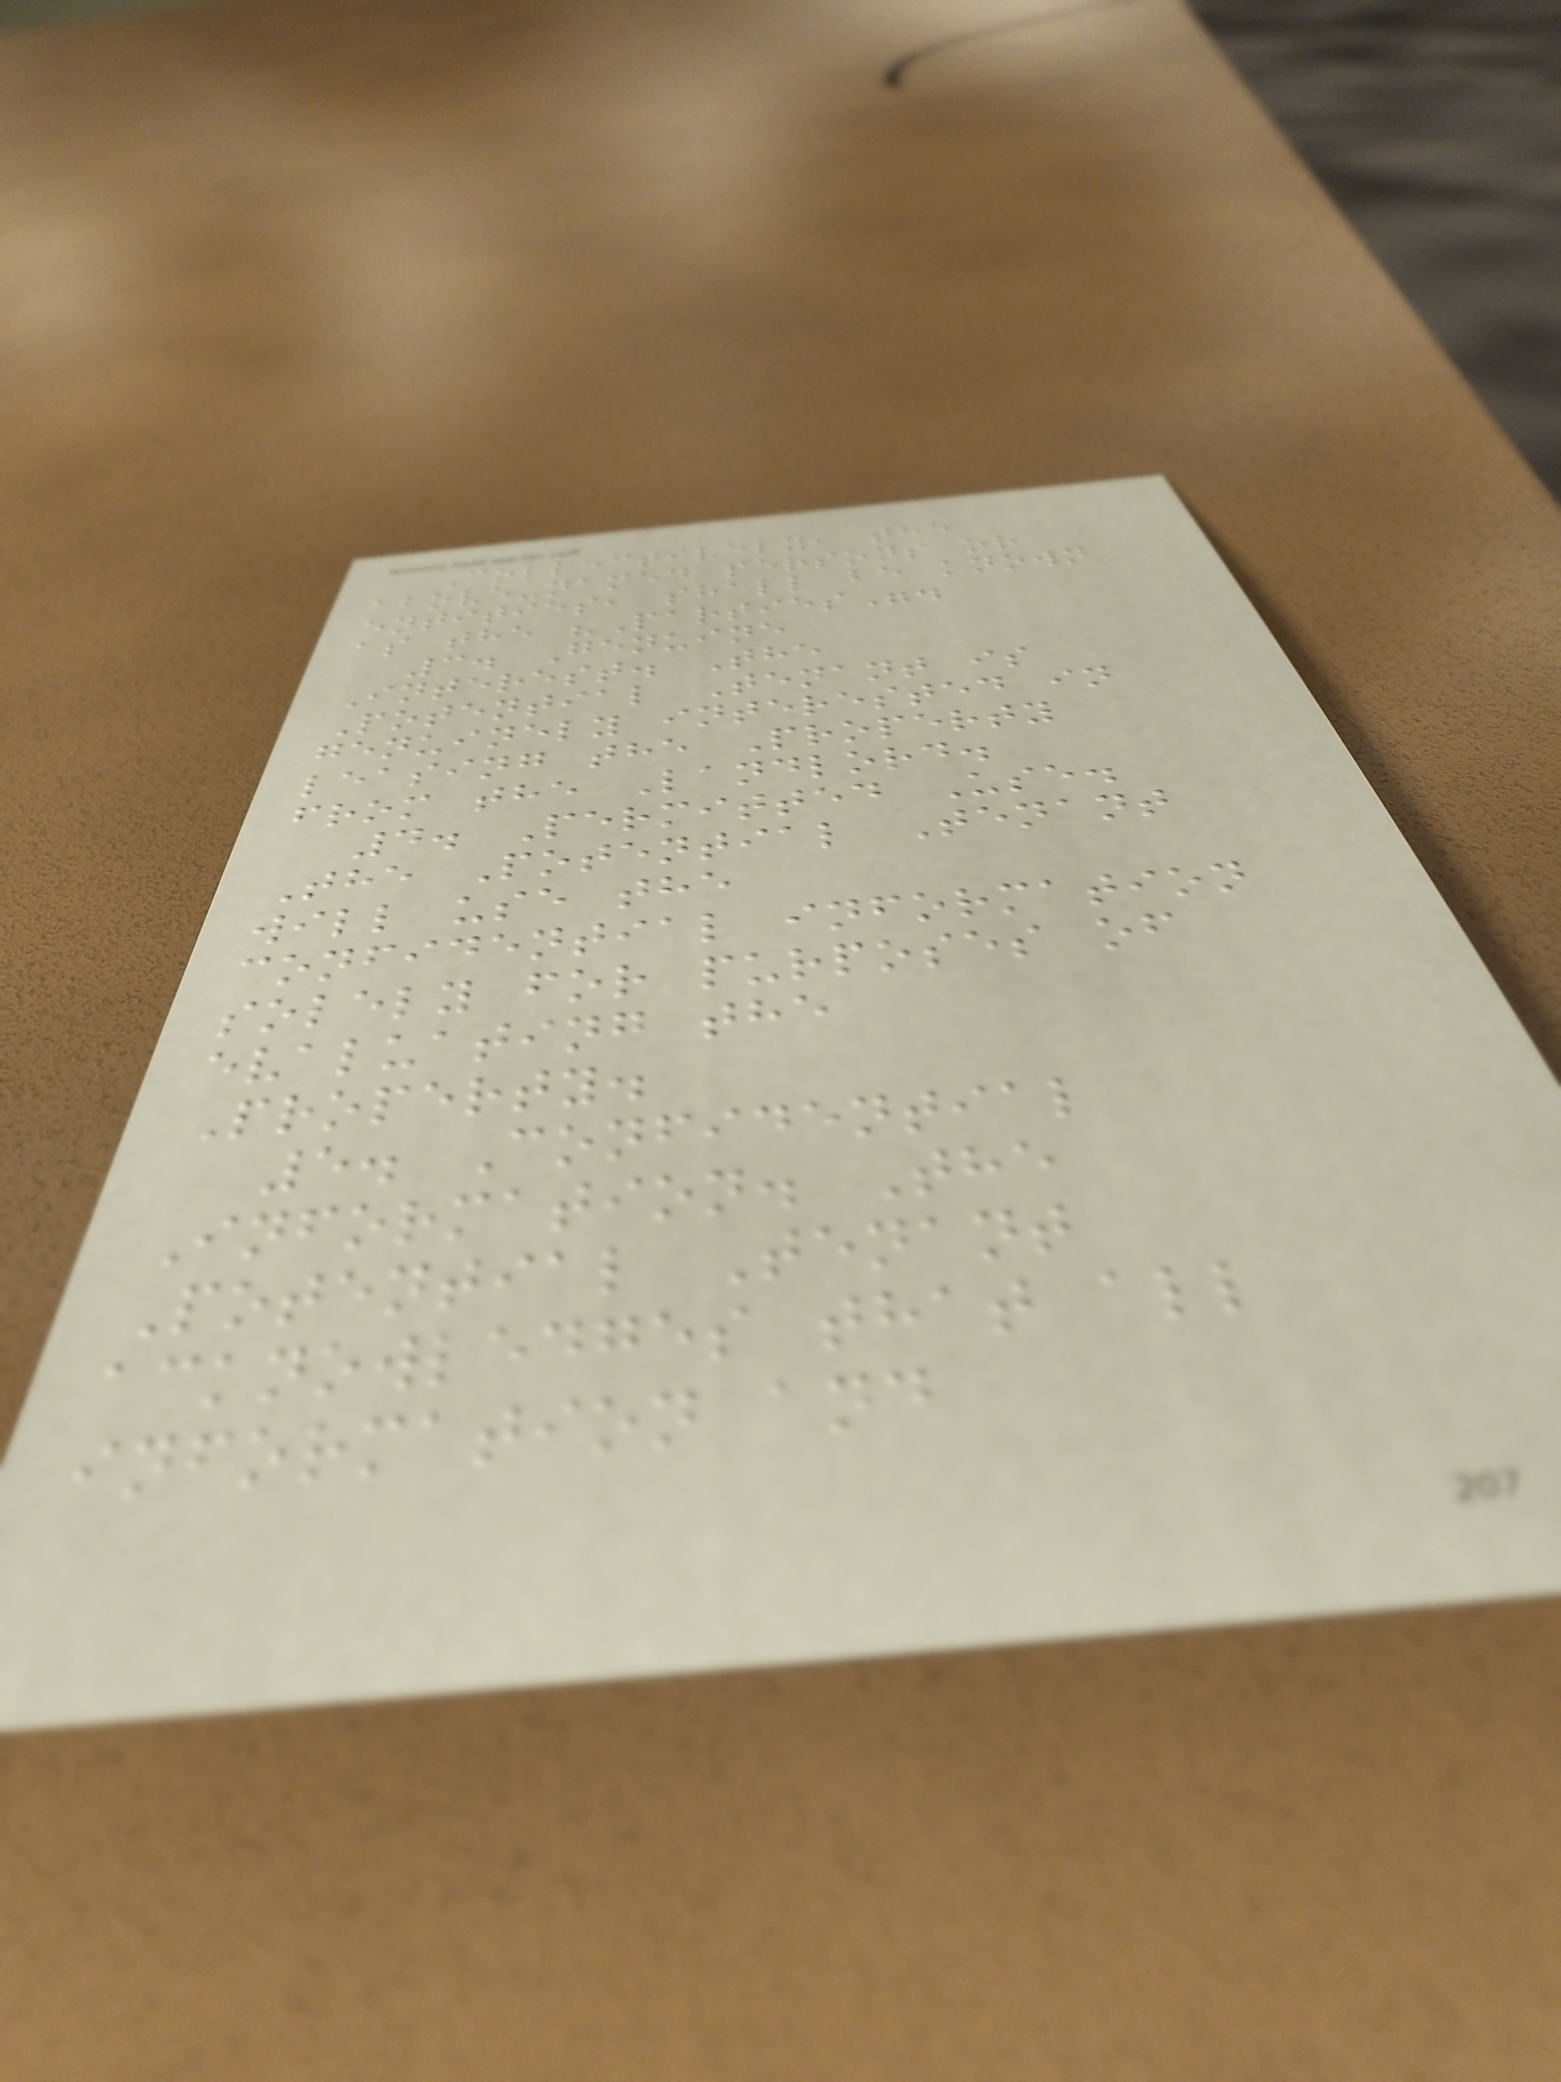Collectively, the
above-named persons or
entities, shall be known
as the "Parties".
3. Genuine
Interest. The
Potential Tenant is
genuinely interested in
leasing the Property
from the Landlord.
4. Permitted Use.
The Potential Tenant
will use the
confidential information
solely for purposes of
evaluating the
Property.
5. Confidential
Information. The
Potential Tenant
acknowledges that all
information and
